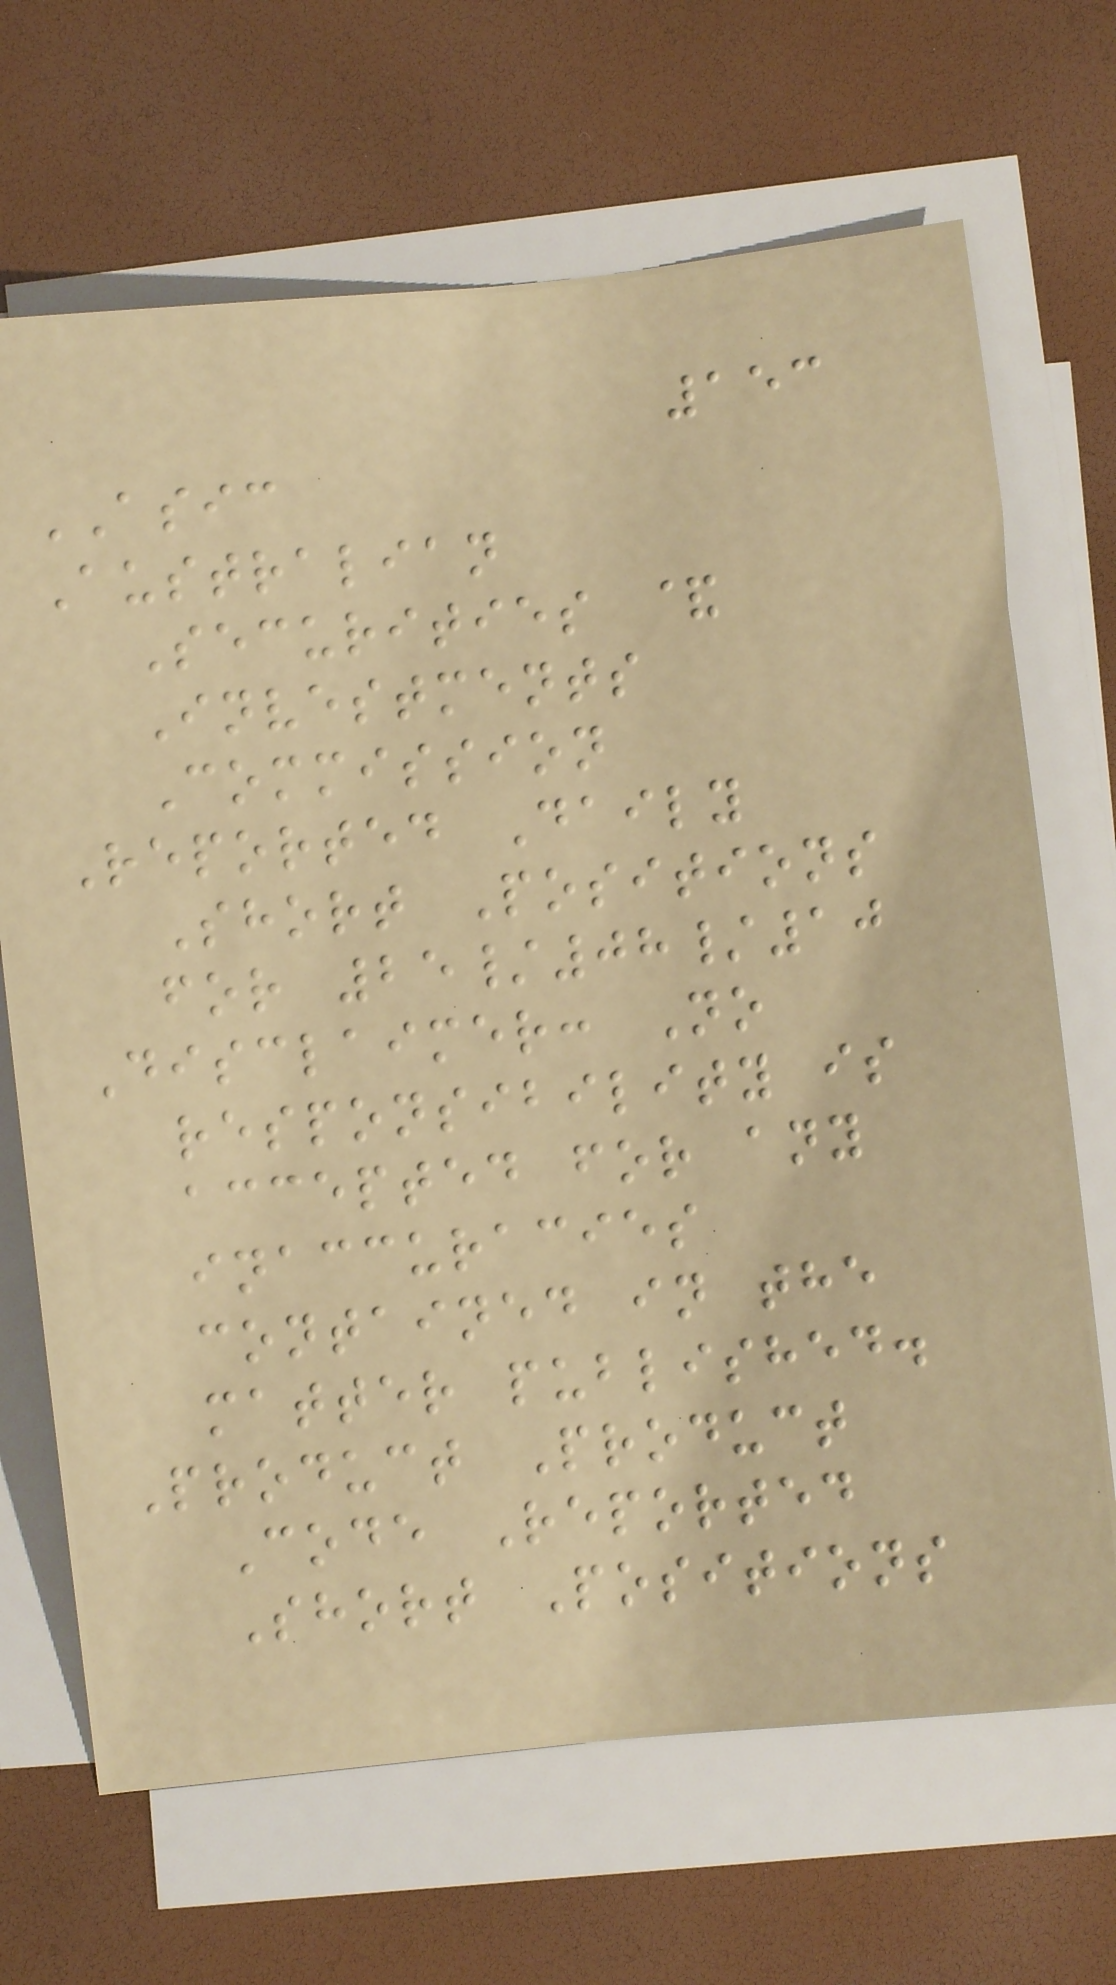153
ASIC
Australian
Securities &
Investments
Commission
Reported Daily
Short Positions
for 25/08/10
Disclaimer: No
responsibility is
accepted for any
inaccuracies
contained in the
matter published.
Product Product
Code Reported
Short Positions
